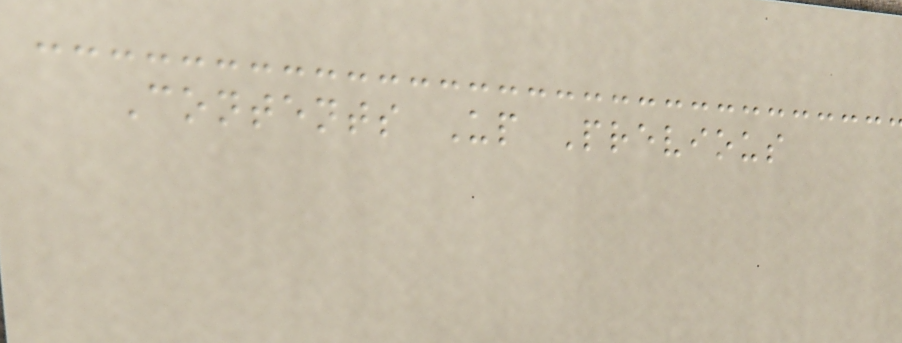Contents Up Previous
